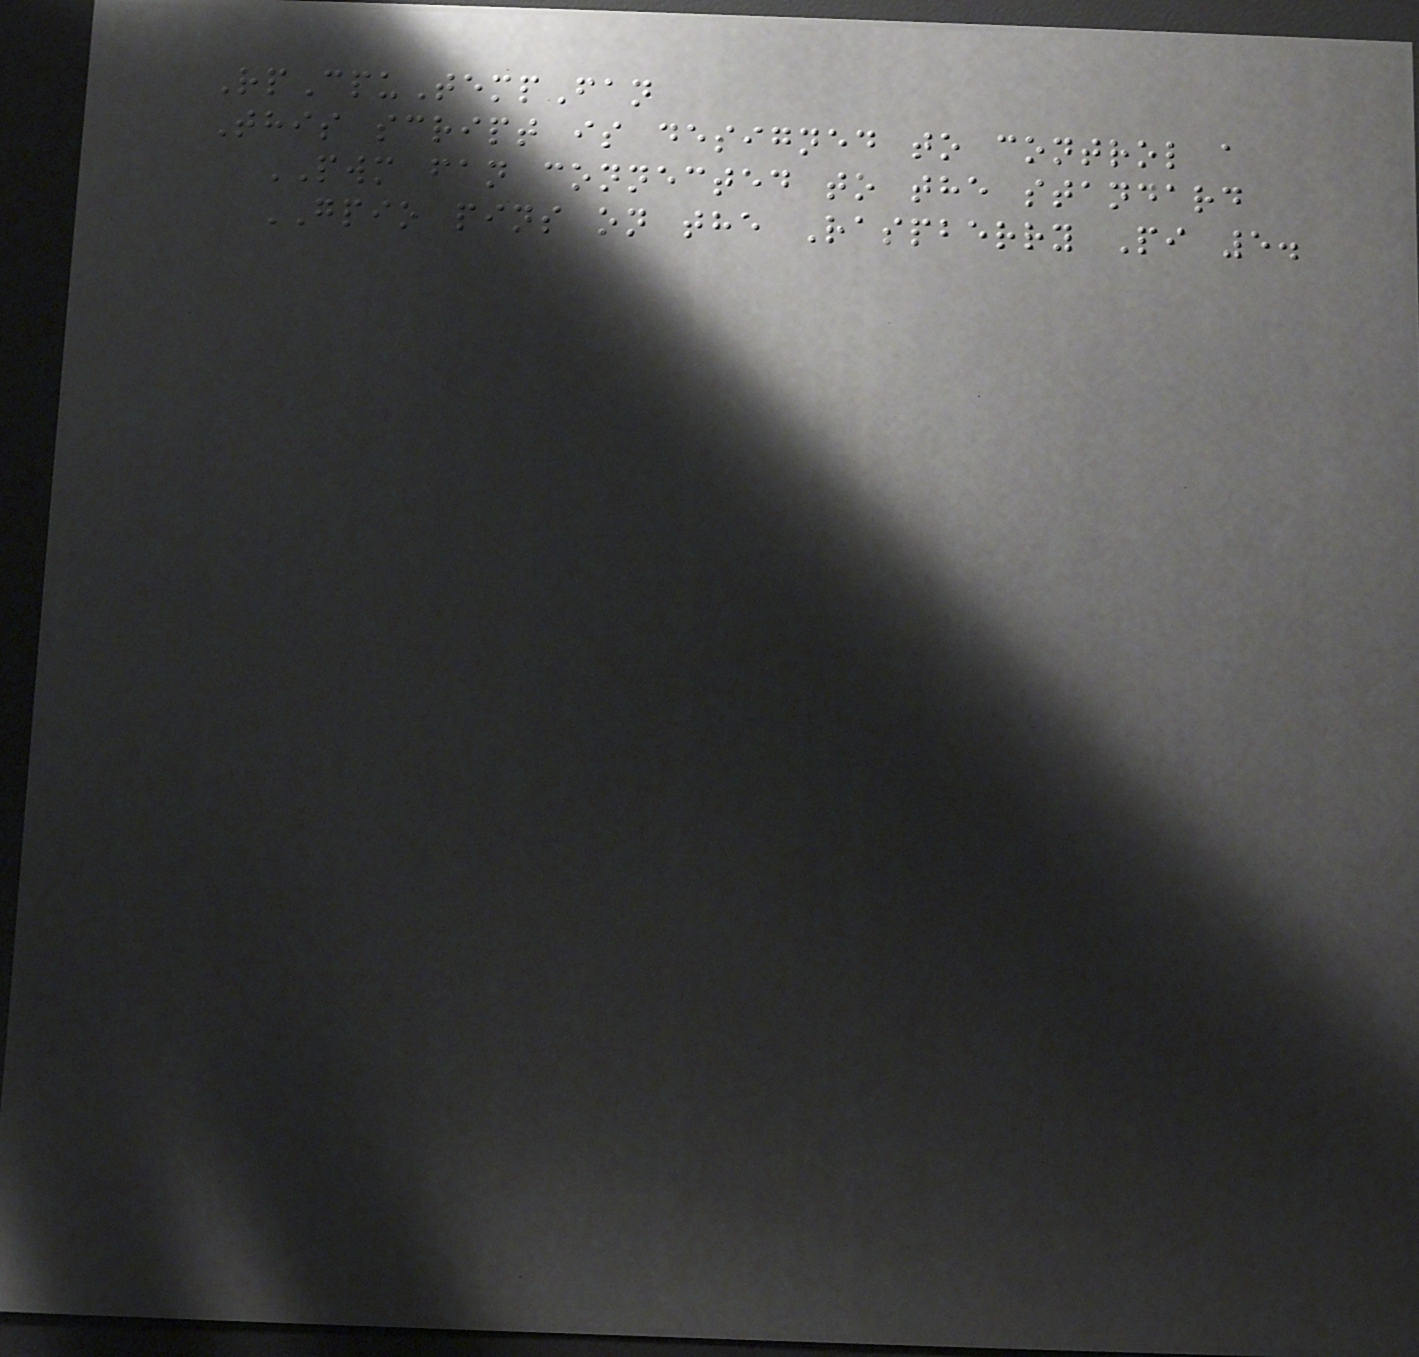RpCpuTempFan
This script is designed to control a
PWM fan connected to the standard
GPIO pins on the Raspberry Pi 5.
